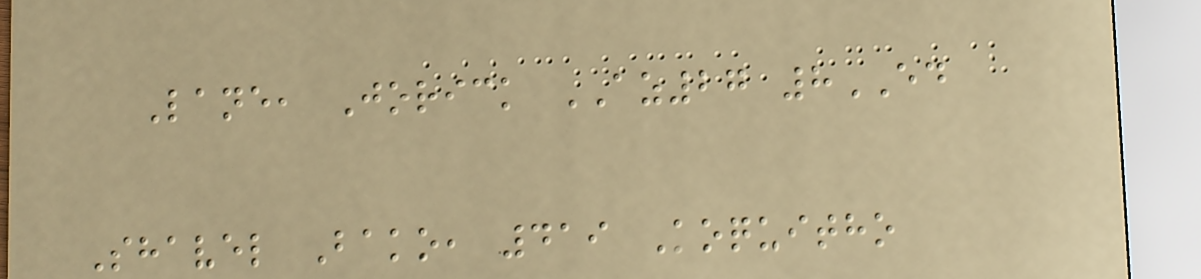Lane, Jorick AZ27 8ED
Shavel Bako, 419 Koquitho
